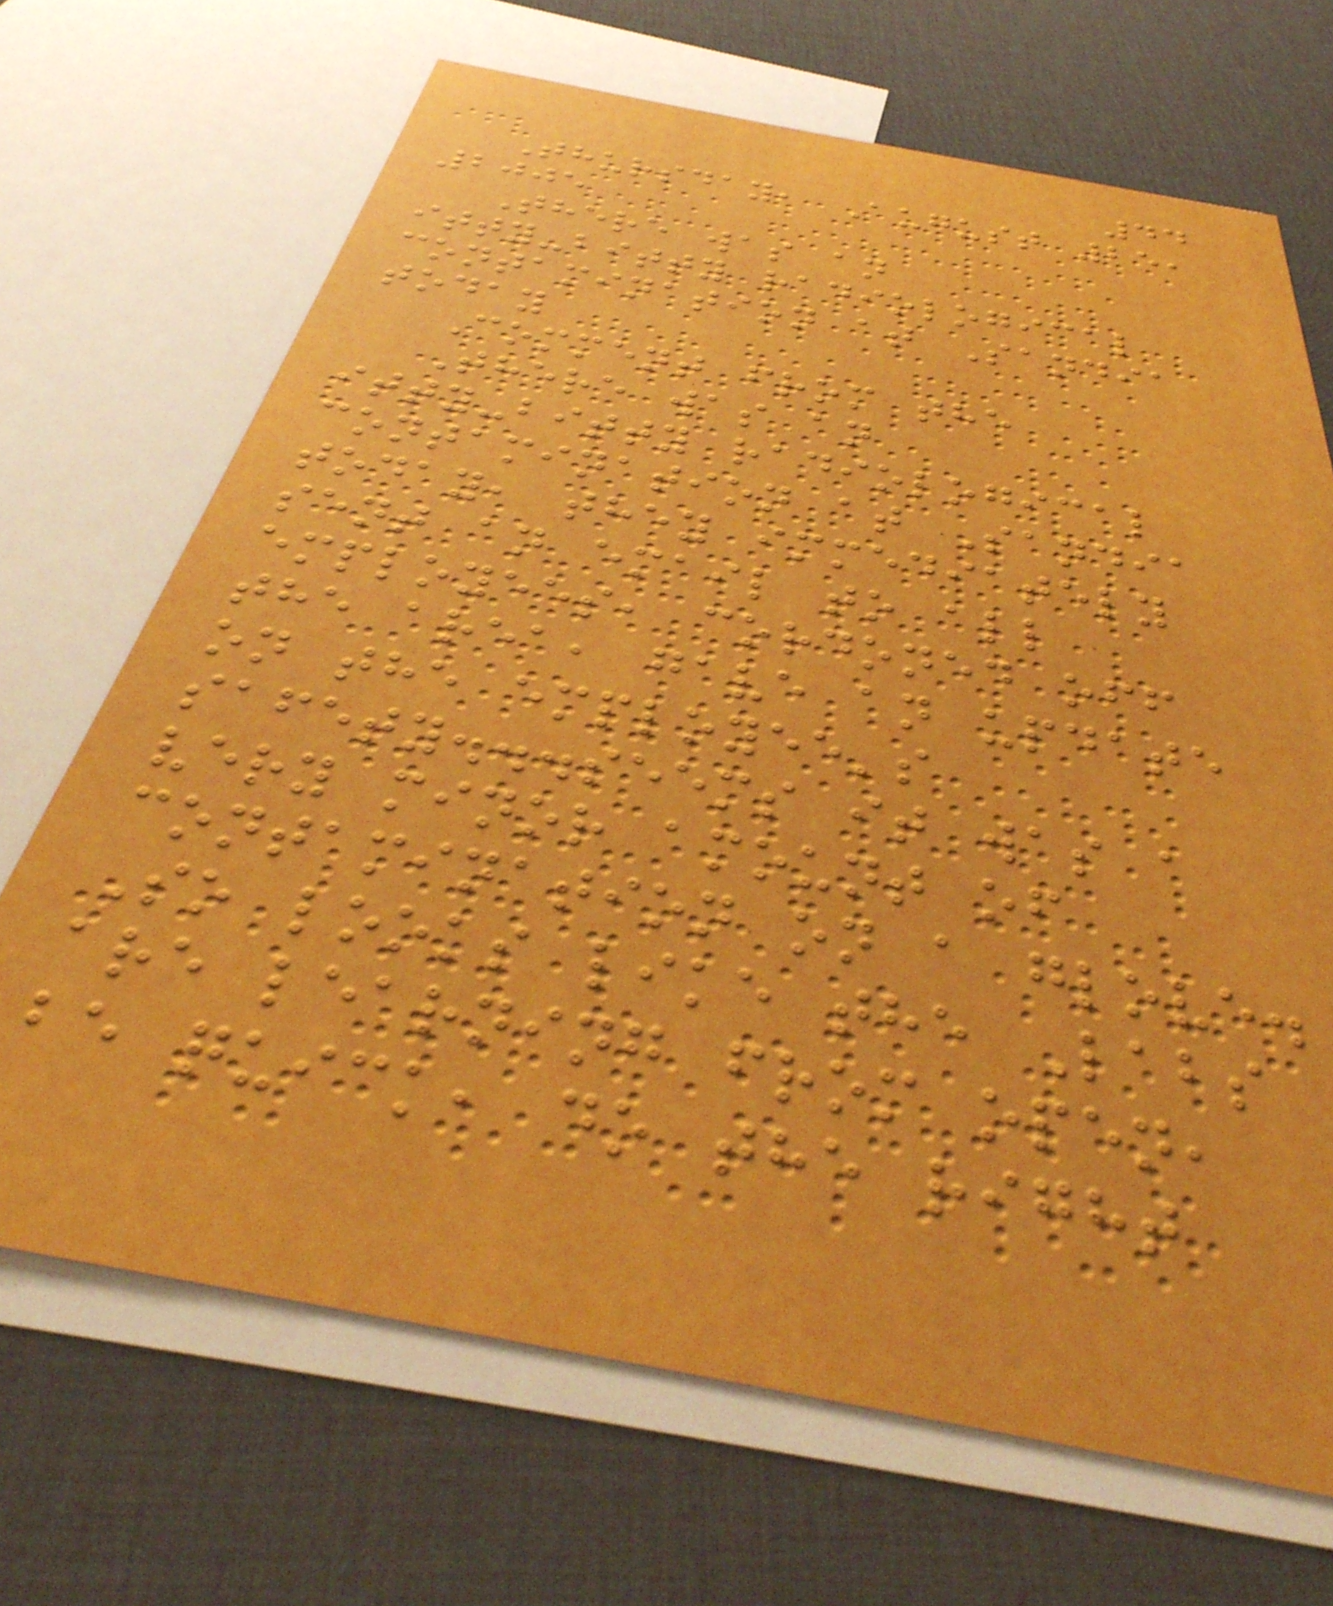44
Thursday, August 25,
2005
There was an
itty-bitty radiological
contamination at Sandia
today
Comment from the
There was an
itty-bitty radiological
contamination at Sandia
today, they immediately
sent an email to all
employees, cordoned off
the area, gave an update
on the employee's
safety...seems it was a
very minor amount of
contamination on a glove.
So looks like the Labs
are learning from open,
be quick, do the right
